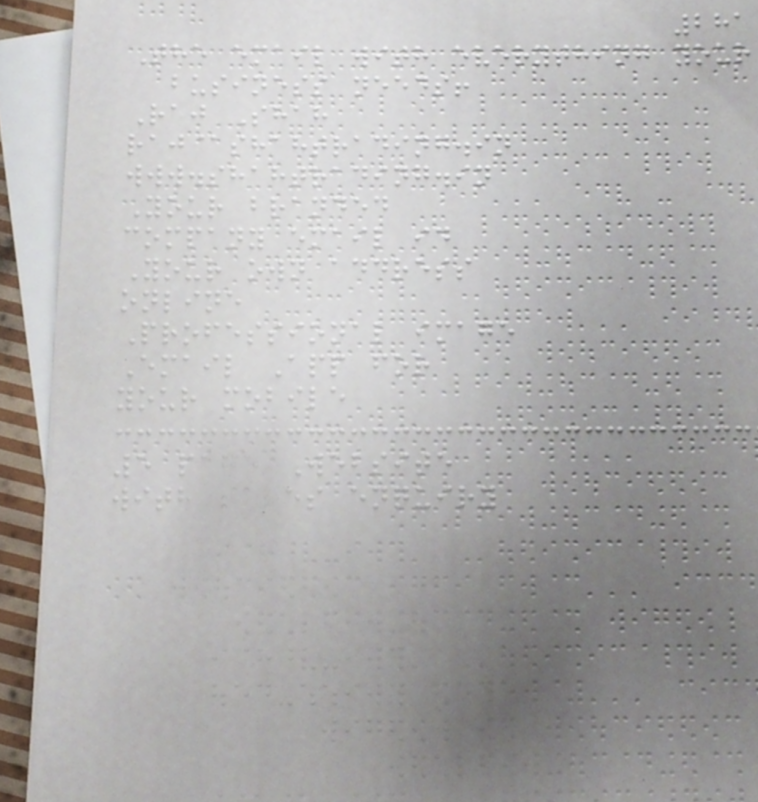281
The email with everything your
business needs!
Raj Shah
raj@shahtrading.in
www.shahtrading.in
Your branded
company email id
Your own address
online
Professional image
Email App for
your mobile
5 page Website
with sales enquiry
